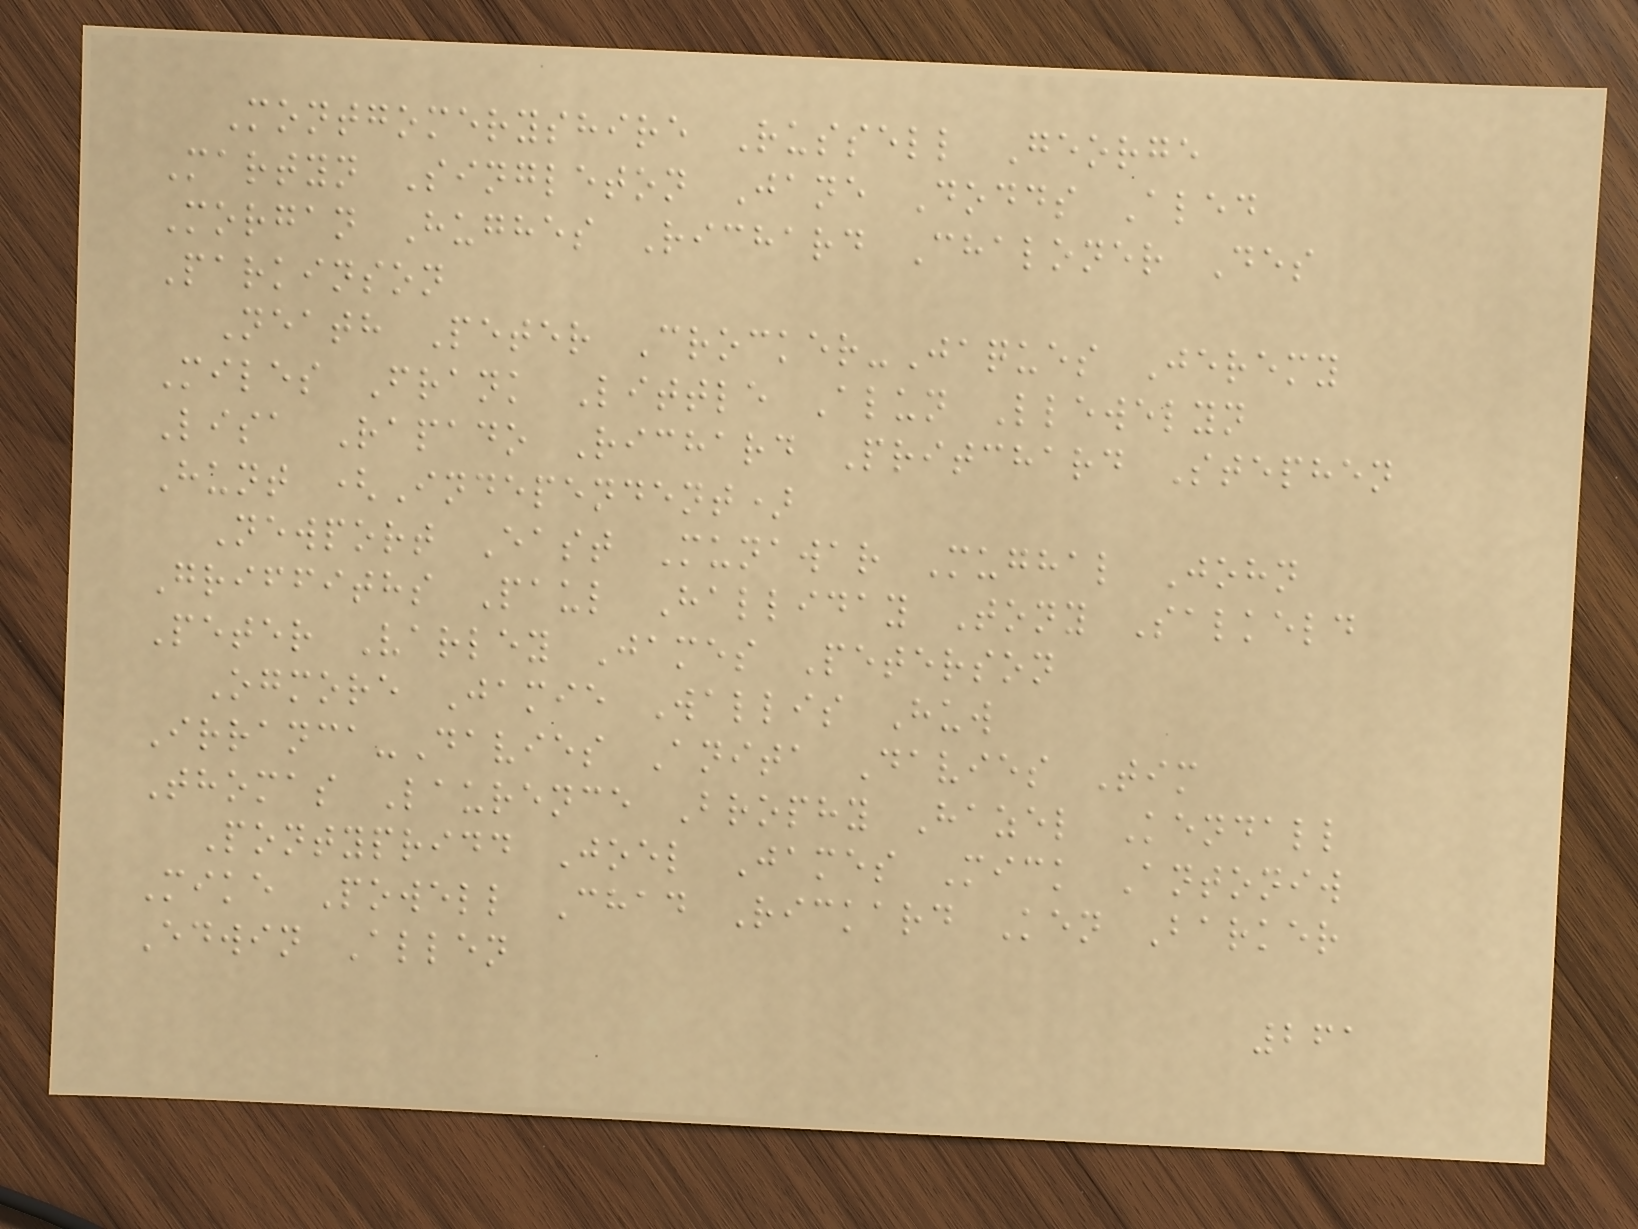Montgomeryshire Russell George
Martyn Singleton Jane Dodds Aled
Morgan Hughes Richard Chaloner Des
Parkinson
Neath Peter Crocker-Jaques Jeremy
Miles Frank Little Alun Llewelyn
Lisa Rapado Richard Pritchard Stephen
Hunt (Independent)
Newport East Munawar Mughal John
Griffiths Paul Halliday Tony Salkeld
Peter Varley James Peterson
Ogmore Jamie Wallis Huw
Irranca-Davies Anita Davies Tim
Thomas Laurence Brophy Hazel Kendall
Pontypridd Joel James Mick Antoniw
Mike Powell Chad Rickard Ken Barker
Edwin Allen
261
